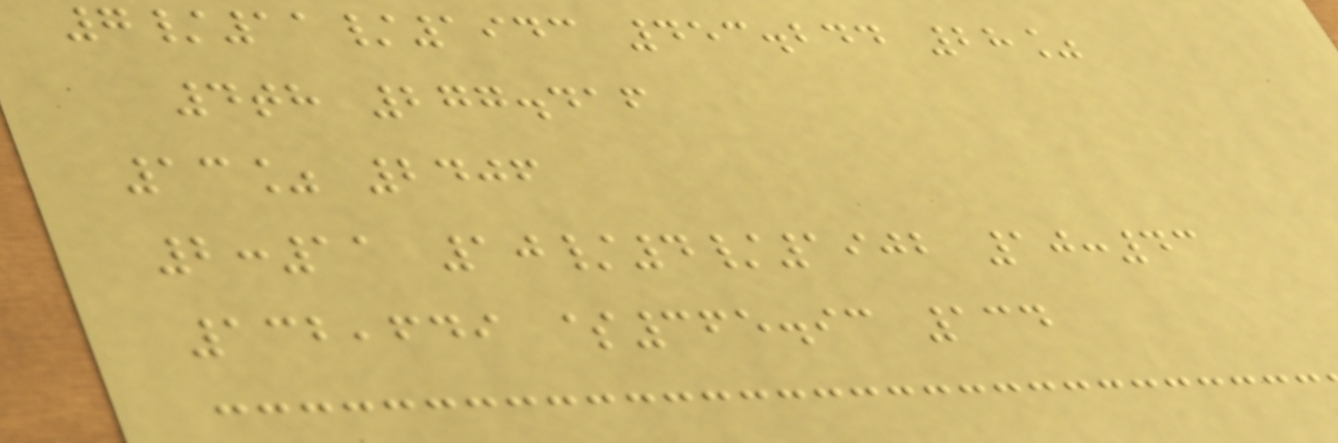7/11/1943 453.244 28%
4th 277.416
13% 2406
2:11 10/4/1902 10:43
132,649 $365.93 134
